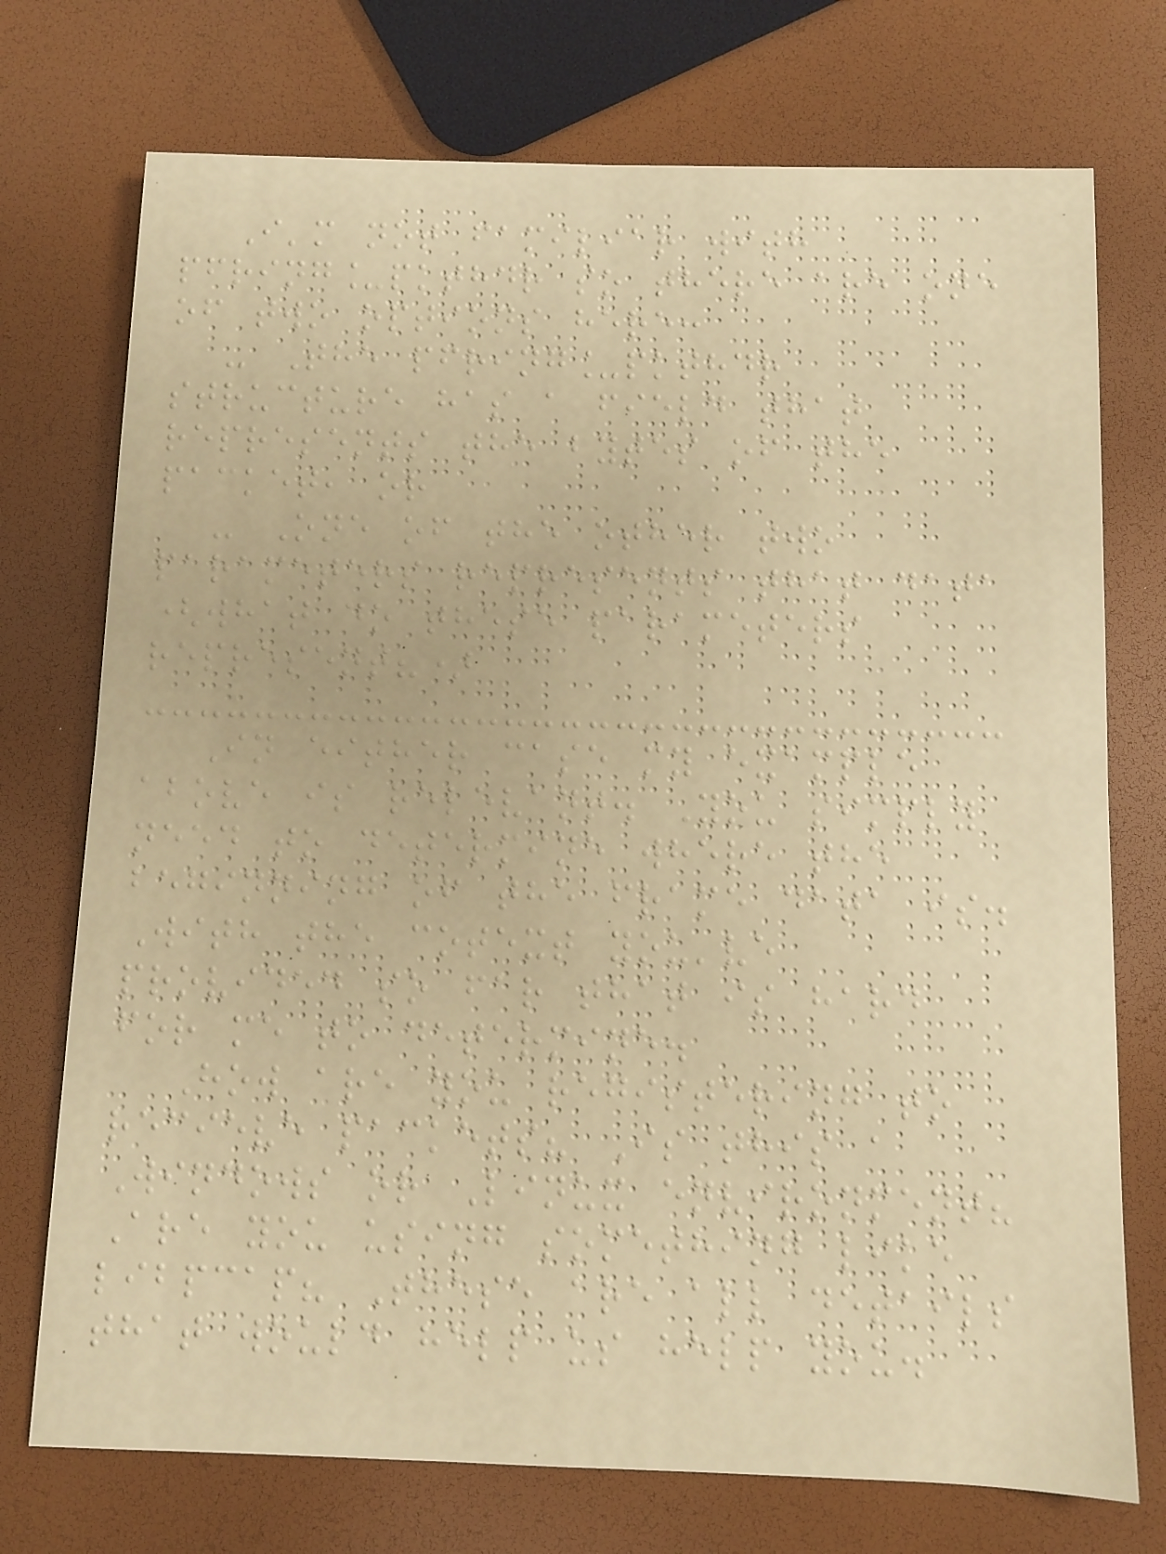I'm not familiar with
pfring_pkthdr so there are one
of two options here:
- The pfring_pkthdr
structure has a field that
represents the bytes of the
packet, or
- One of the other two
parameters represents that data
(what do these parameters
represent?)
In either case my example
above is relevant. You simply
need to determine where the
beginning of the frame data is.
With the cotext you've
provided so far that is hard
for me to determine.
How are you registering to
recieve packets? Is this a
Windows or Linux environment?
Are you using something like
libpcap? These are all details
that would help us help you.
